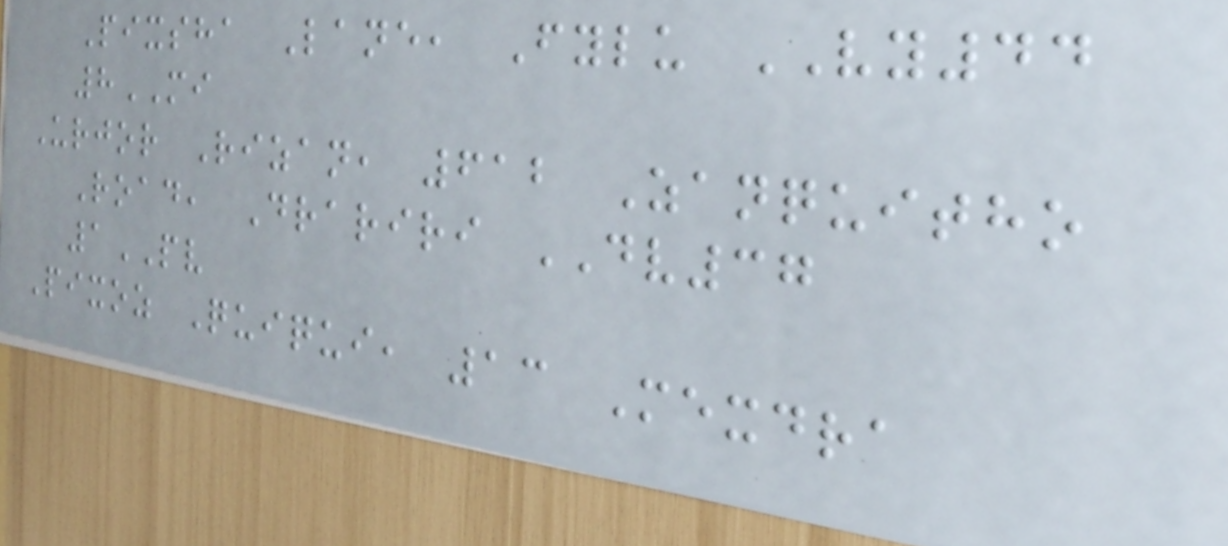Pixsha Lane, Fylu VY44
8MI
Urjor Rizan, 612 Zanquitho
Road, Drariri DV37
1PV
Pixoz Quiqui, 13 Mexdra
